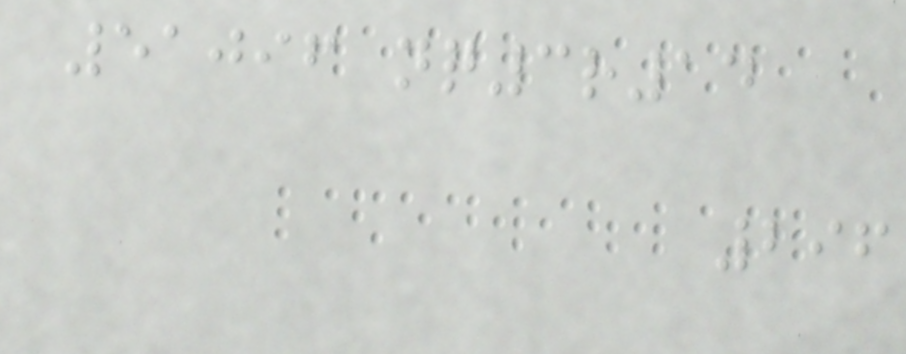51096 nq3r14
296
